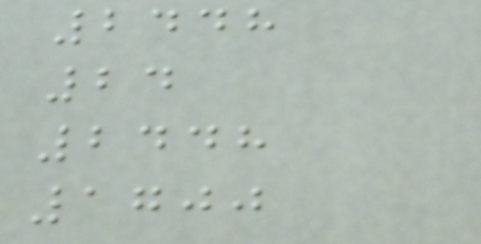2448
24
2448
1700
